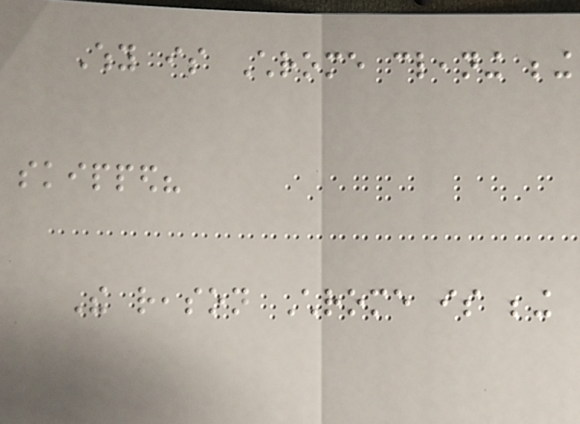Why is Chrome cleaning being
skipped?
The reason Chrome is being
